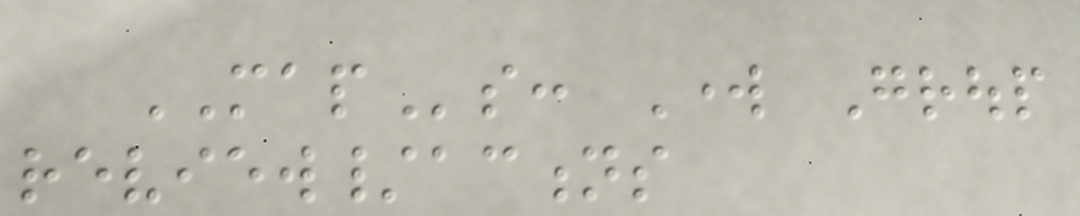MAPs: Work Group
review/actions
